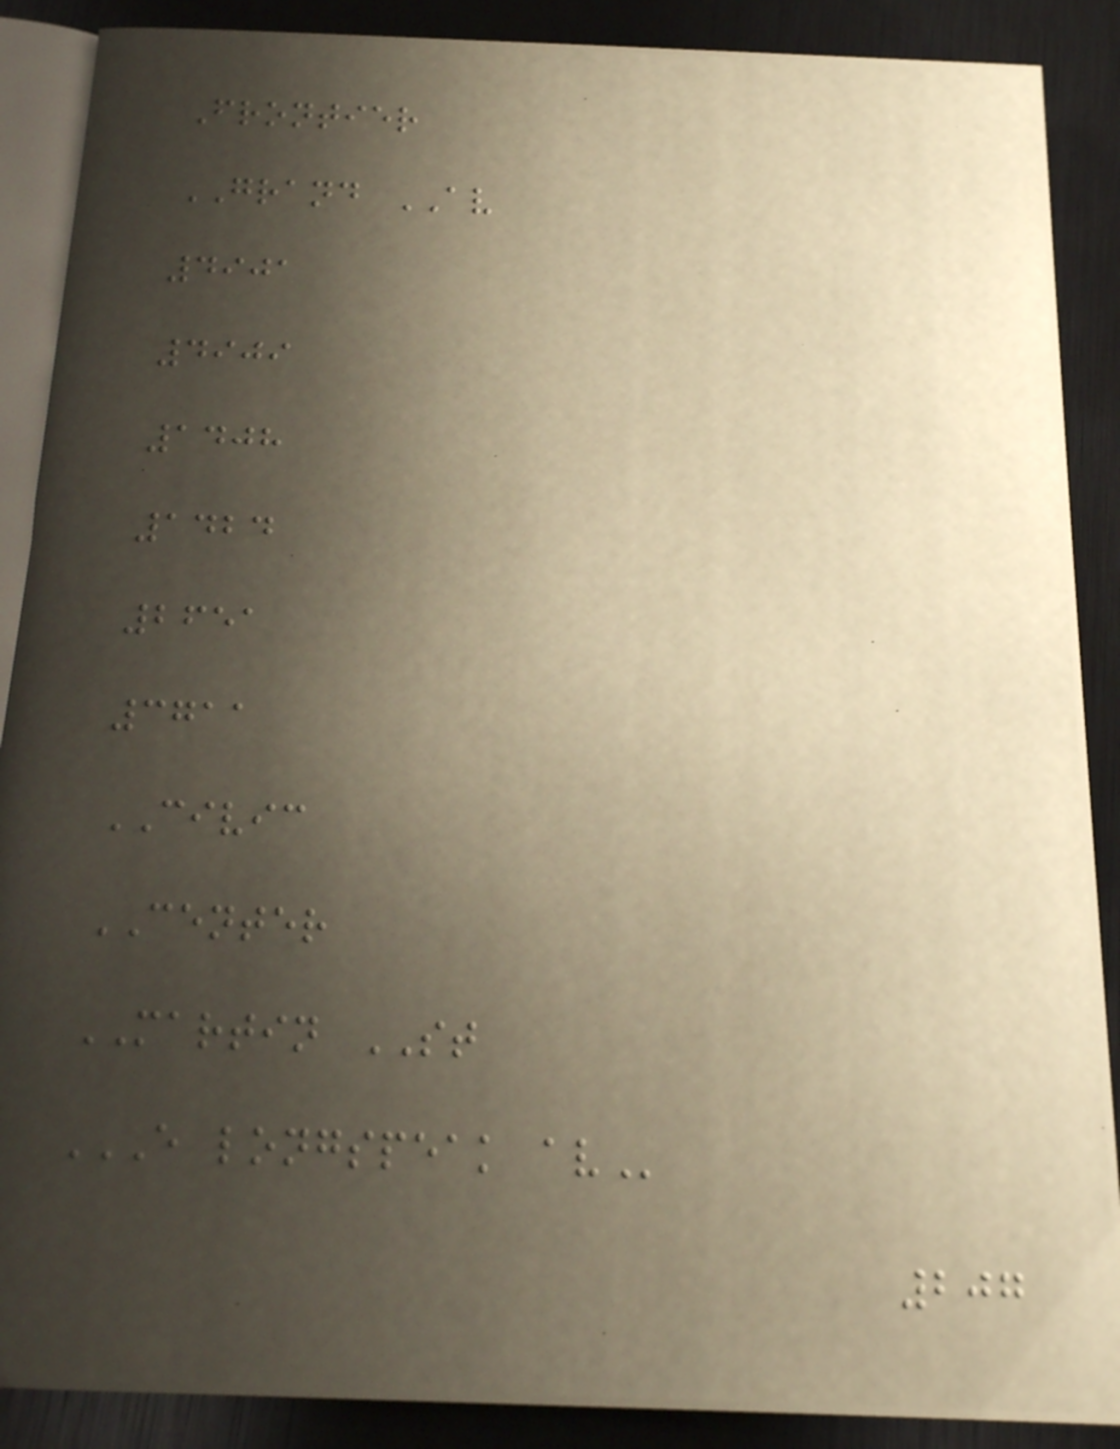Frontier
GRAND AV
4901
4909
1408
1424
2651
3711
CIVIC
CENTER
MARTIN ST
E LONGSPEAK AV
207
